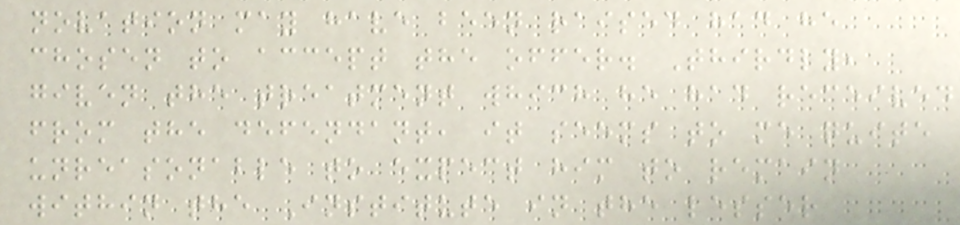novation may have been raised had he
chosen to accept the offer. Thirdly,
given the treatment which he had received
from the defendant, it seems to me quite
unreasonable to expect him to remain
within the Institute in the lesser
